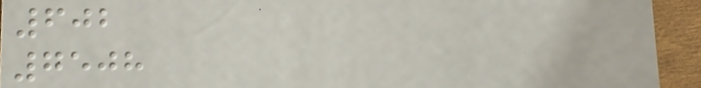602
7508
